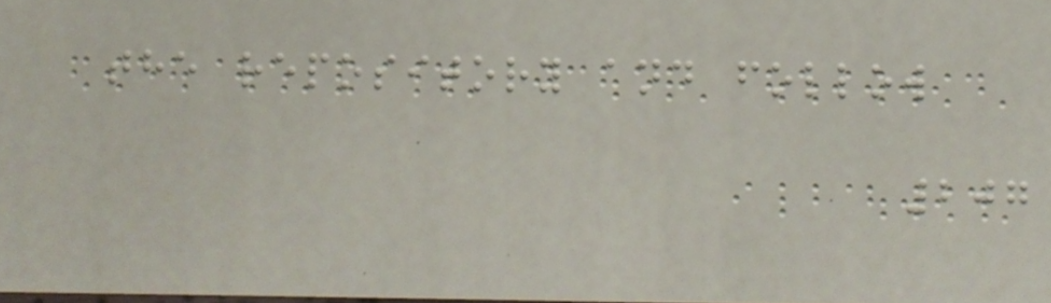the repository and follow
207
